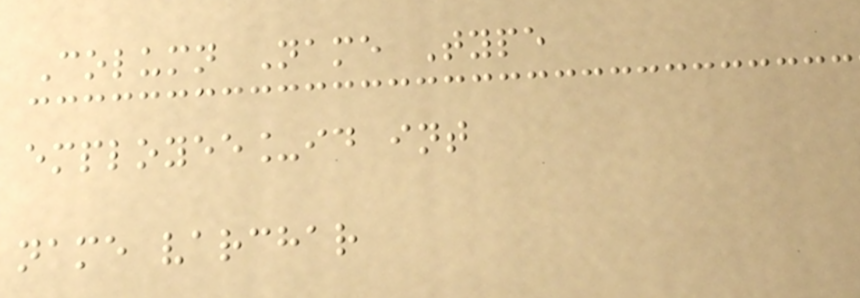Column Name Type
employee_id int
name varchar
